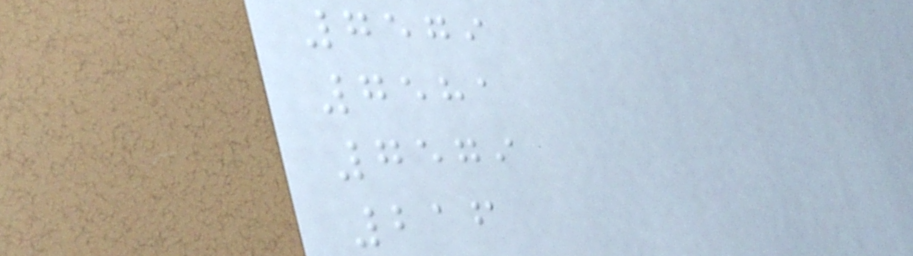7579
7581
7579
216
